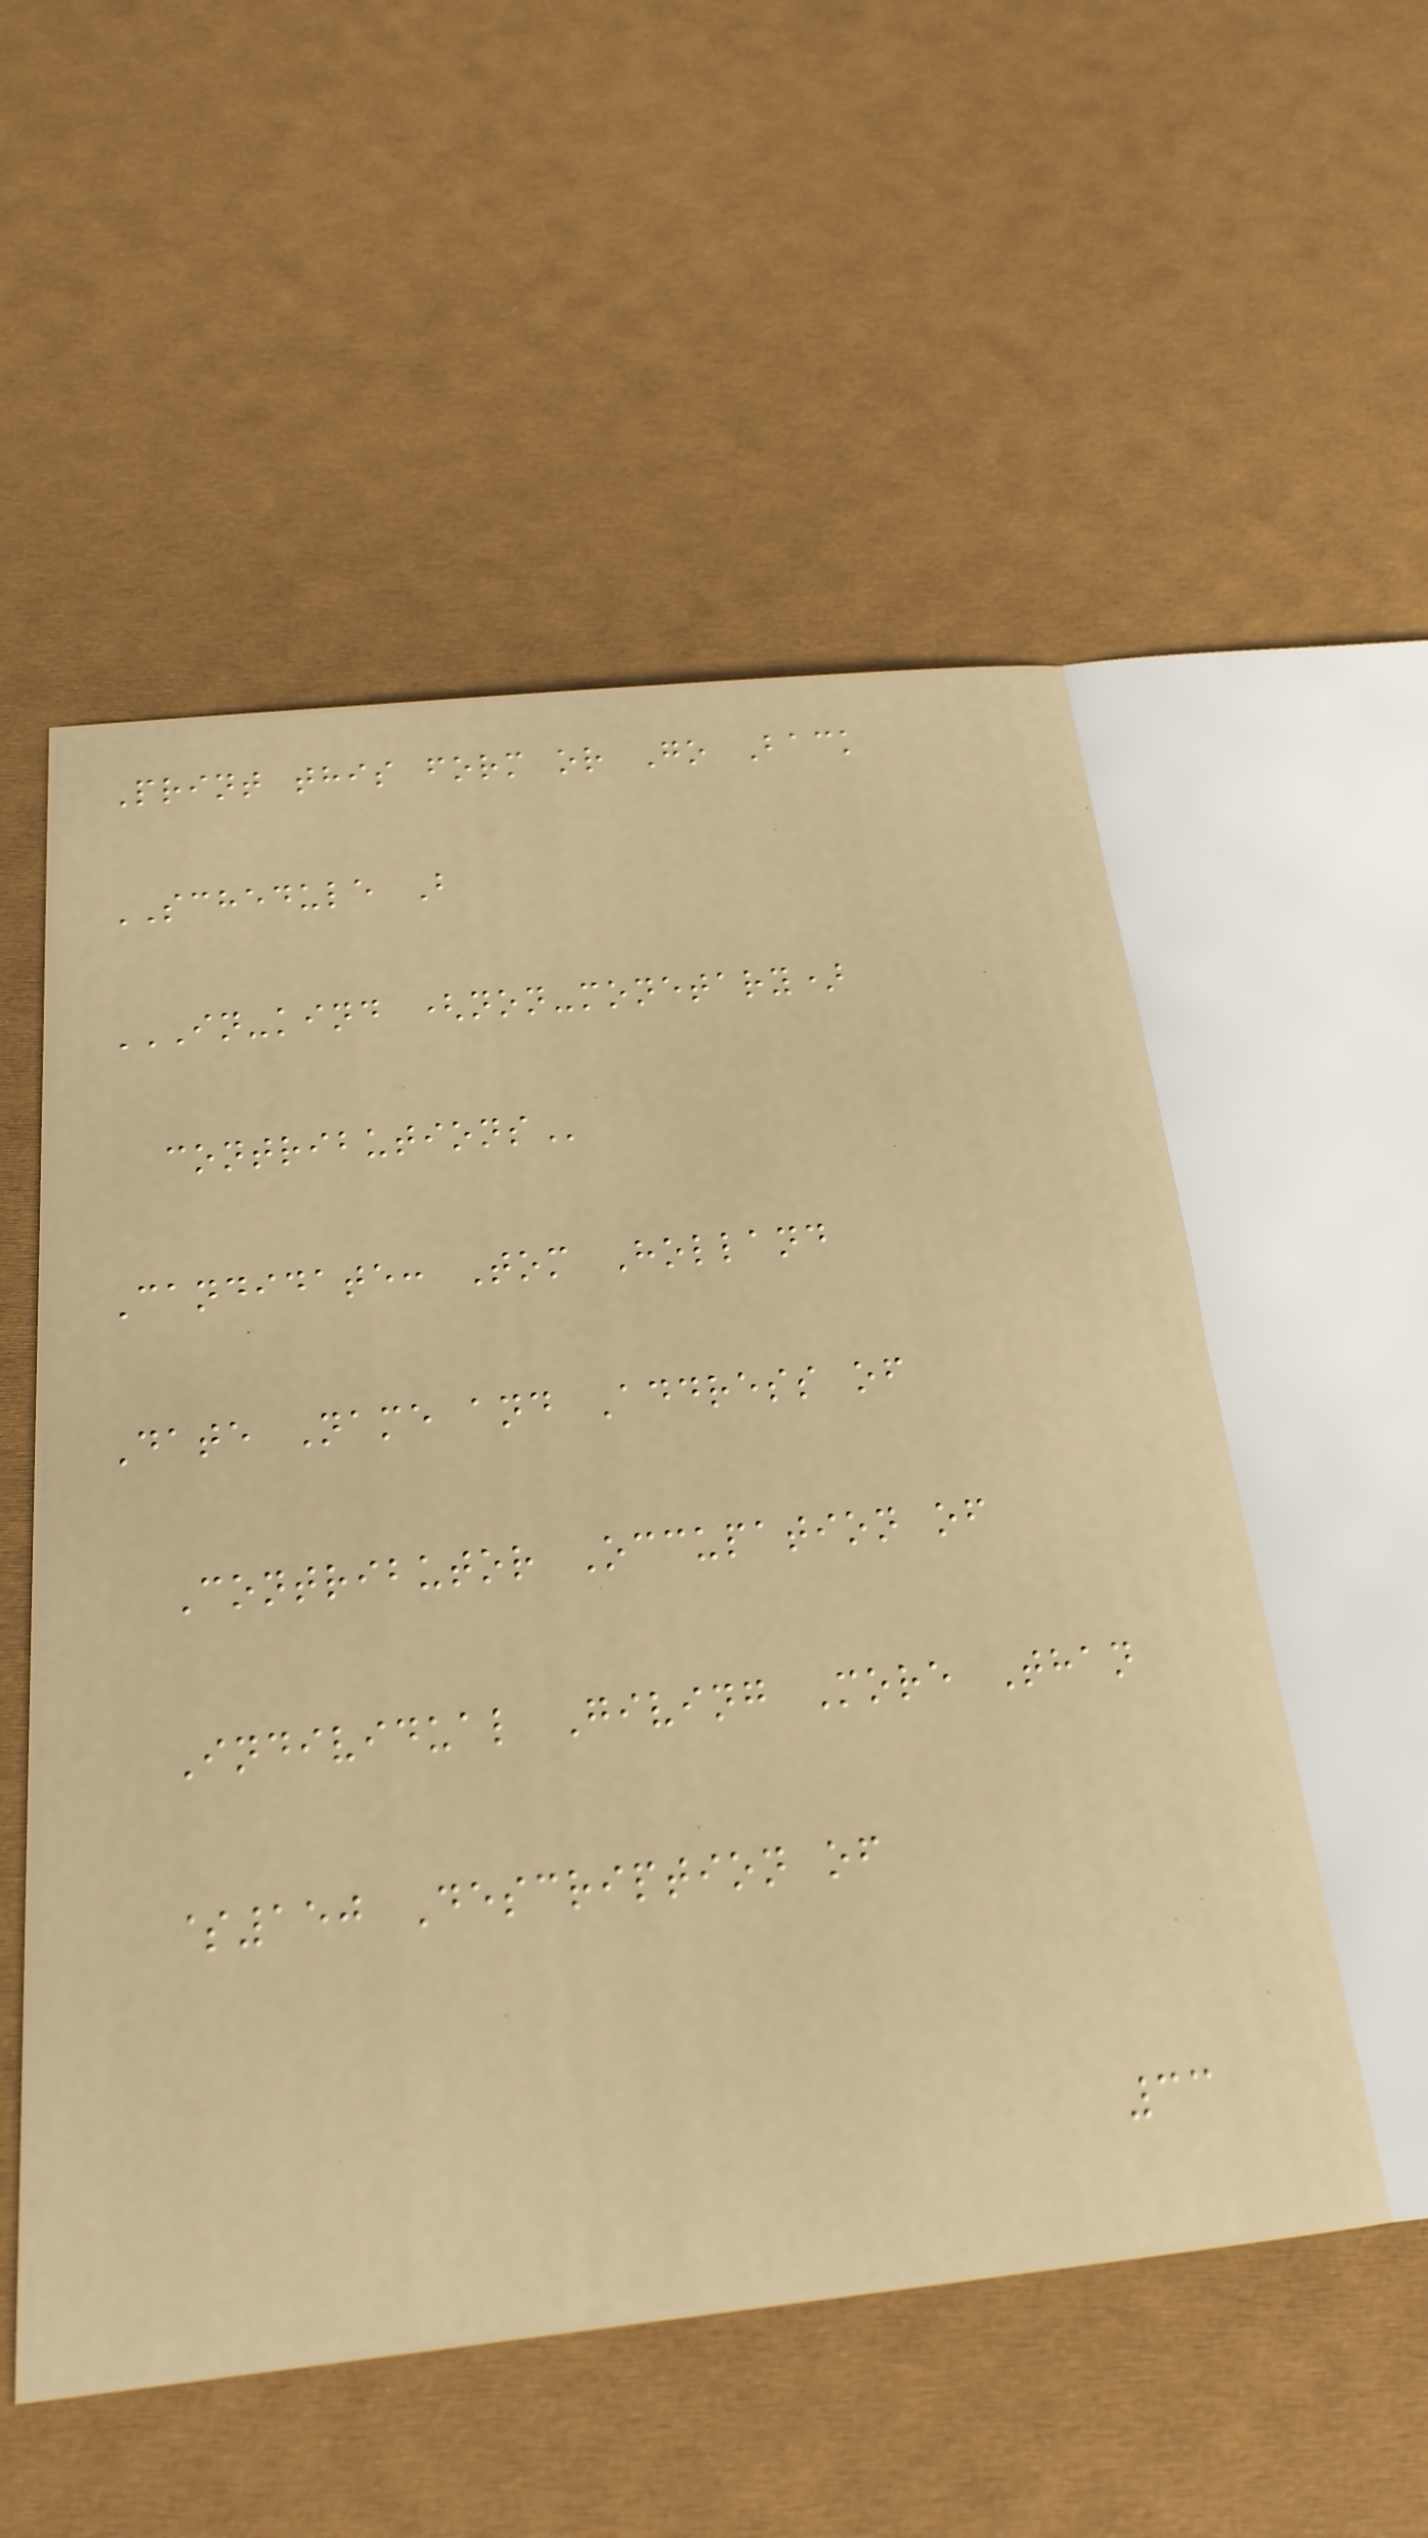Print this form or Go Back
SCHEDULE B
IN-KIND (NON-MONETARY)
CONTRIBUTIONS
Candidate: Tom Holland
Date Name and Address of
Contributor Occupation of
Individual Giving More Than
$150 Description of
33
